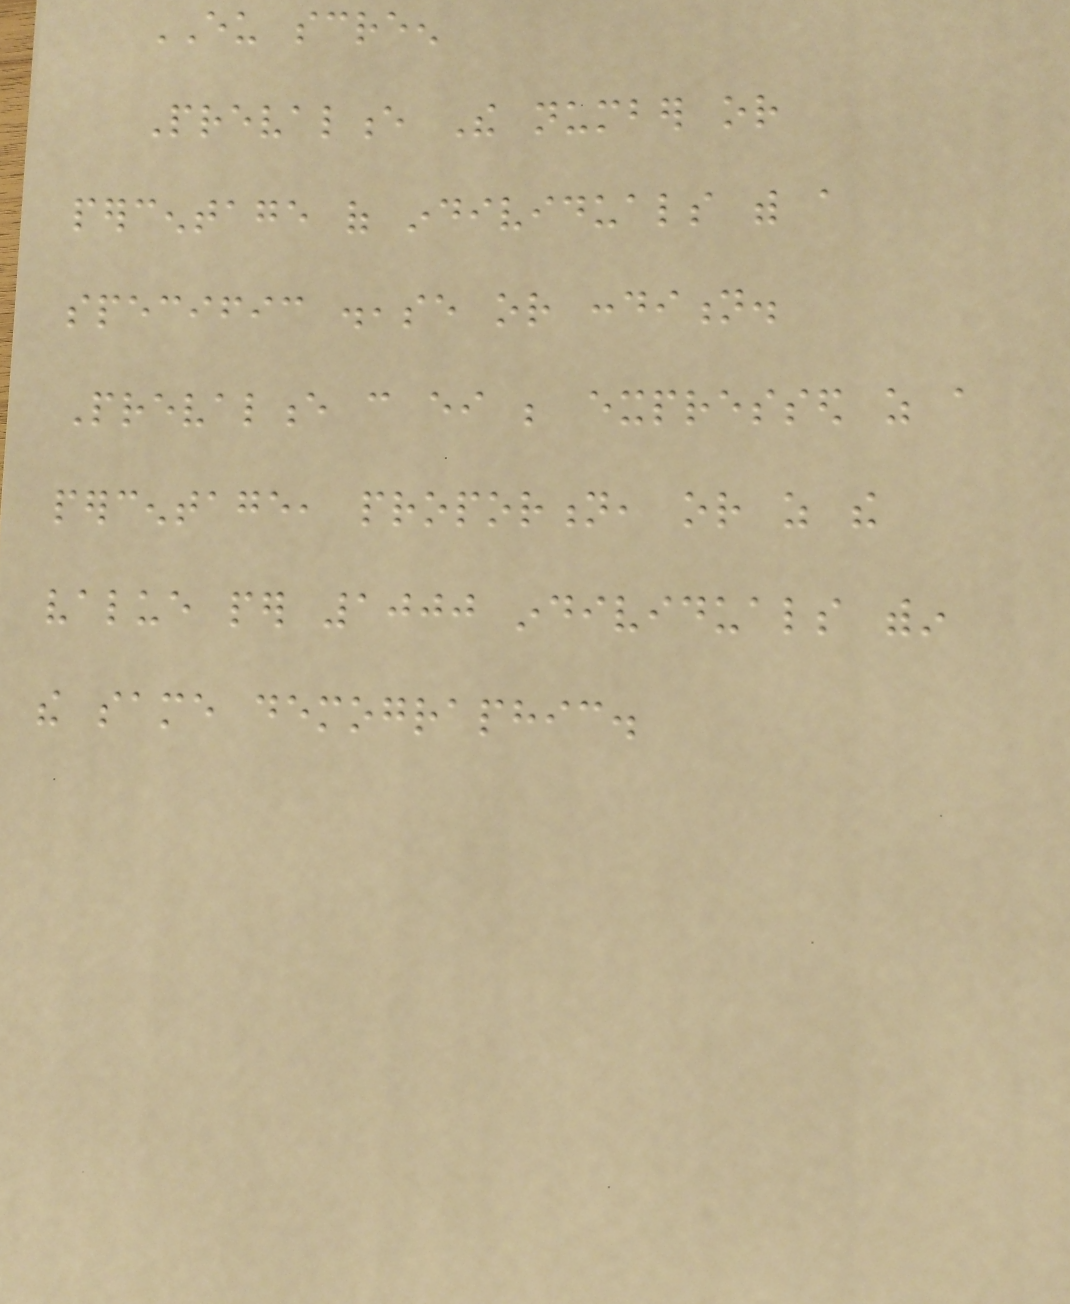EU screen
Prevalence The number or
percentage of individuals with a
specific disease or condition.
Prevalence can either be expressed as a
percentage, proportion, or as the
value per 1000 individuals within
the same demographic.
